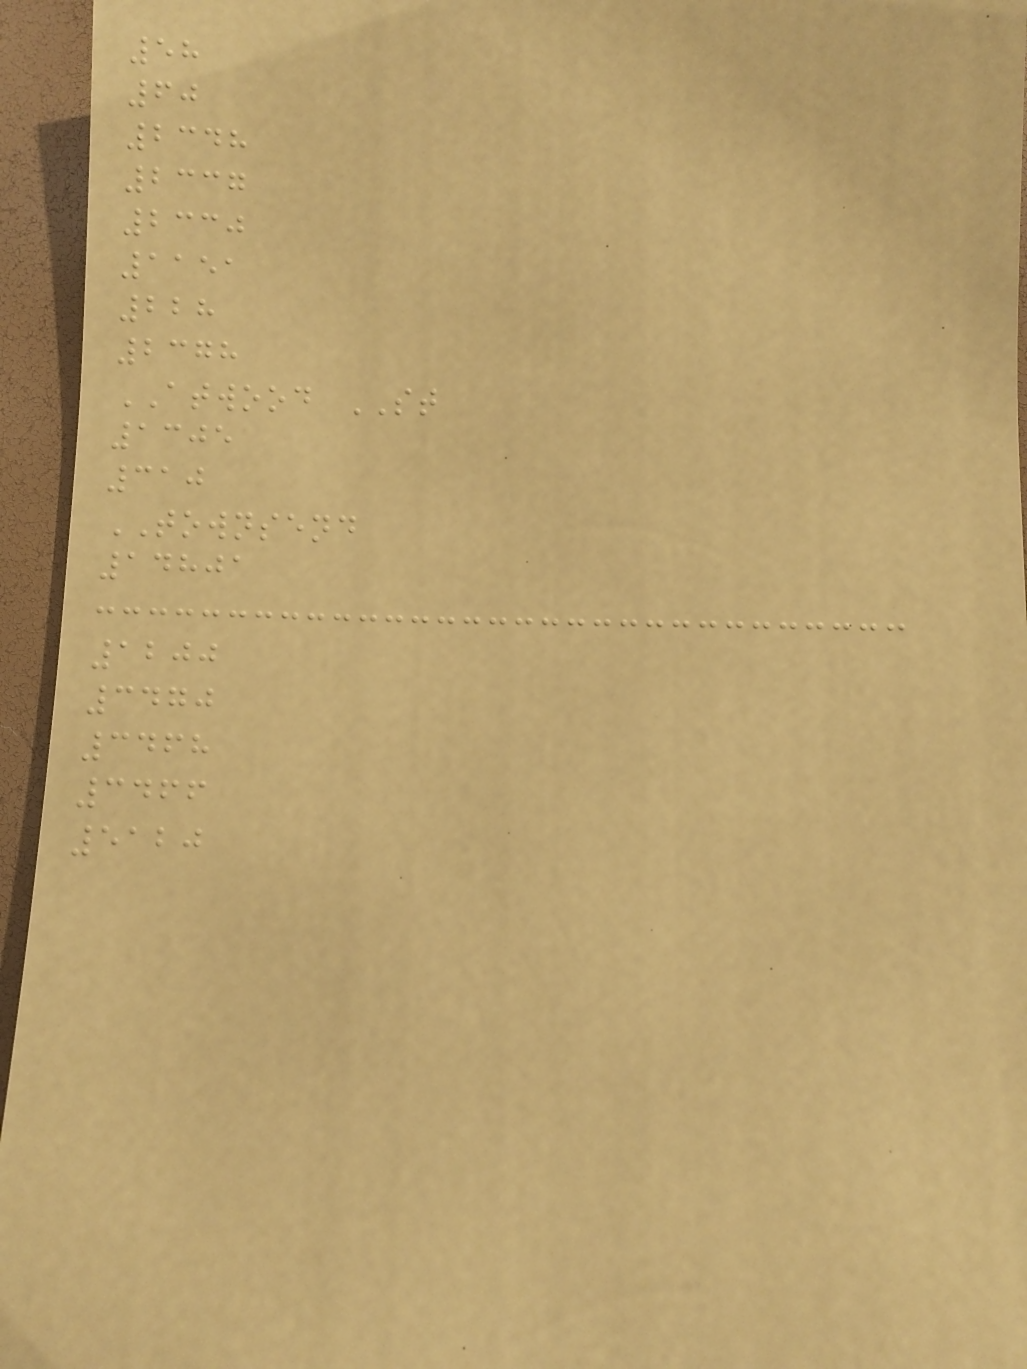58
60
2348
2337
2330
1151
228
2378
ATWOOD ST
1305
310
TOWNSEND
14801
1200
3470
3468
3466
5120
